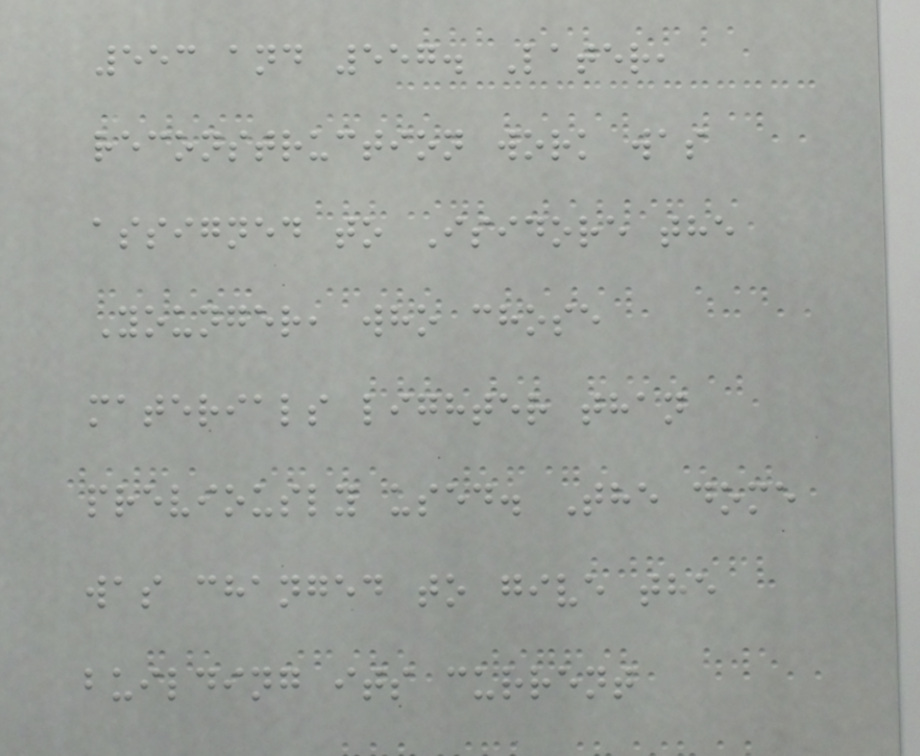553 and 557. Later,
reconstruction work was
assigned to Isidore the
Younger, who chose
materials lighter than
previously used. The dome
was changed to give the
building its current
